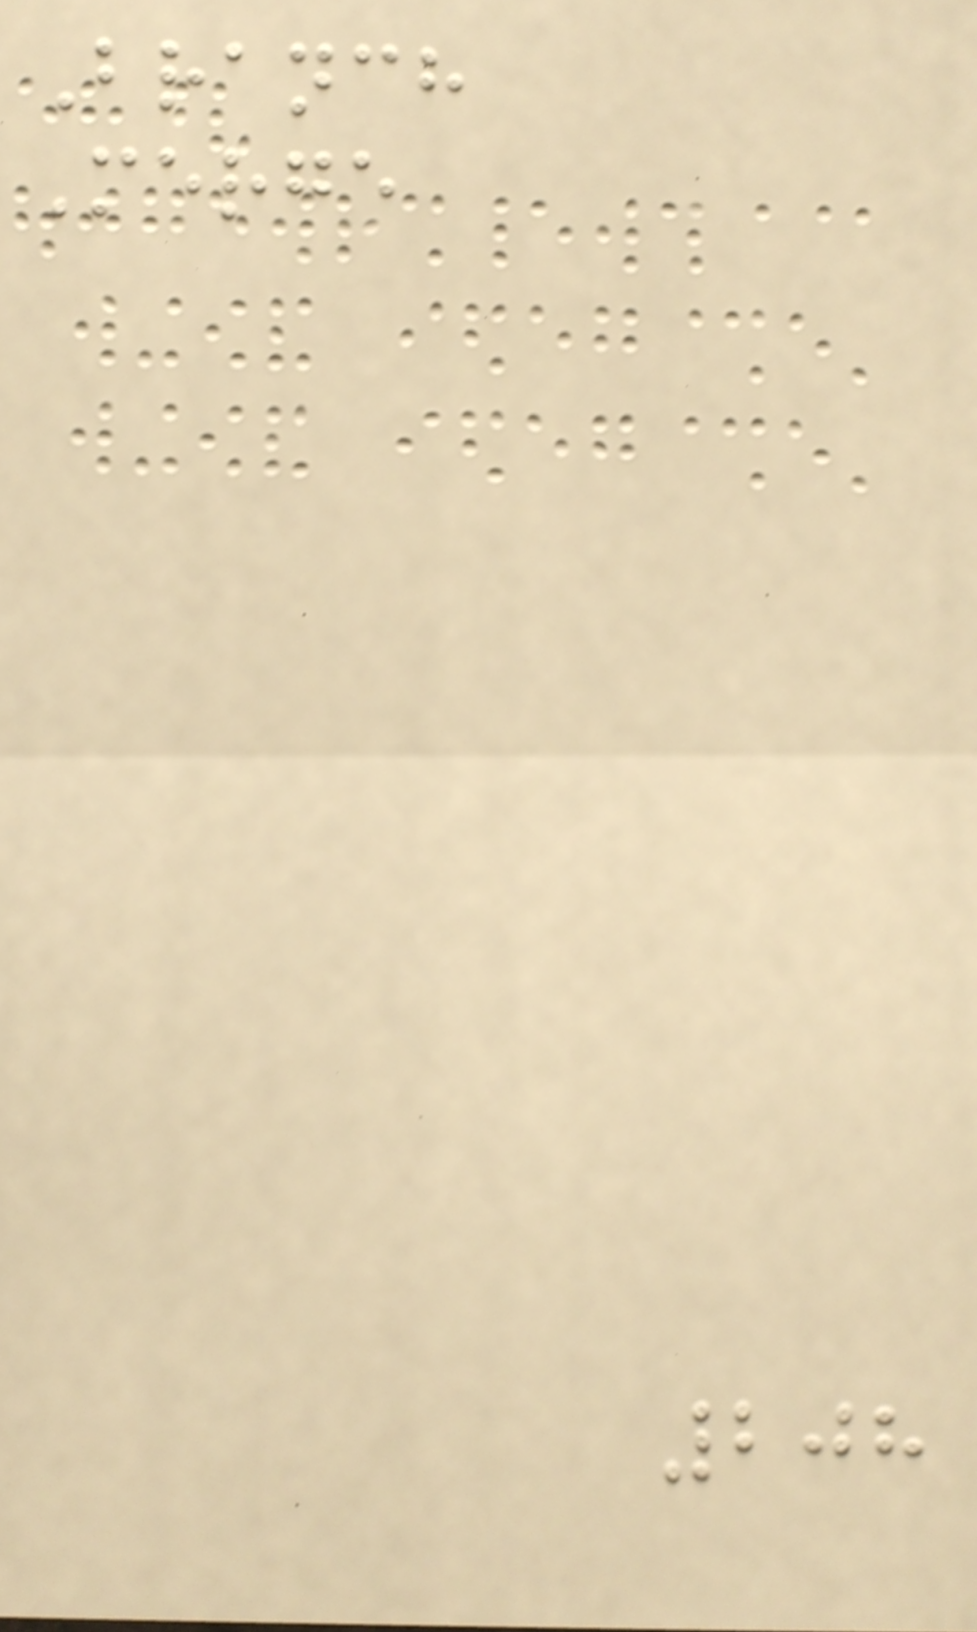Branch
Merge
208
